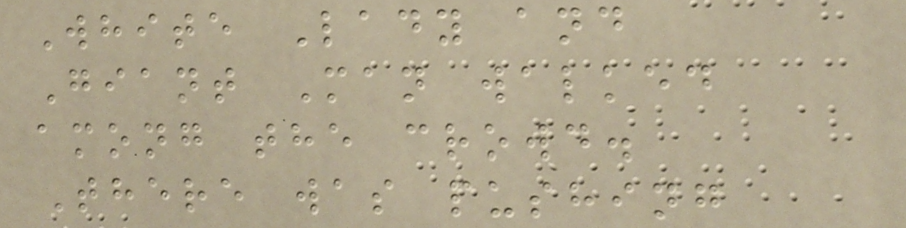White Lady and
Giant Man walked
among the crowd.
There was pushing
